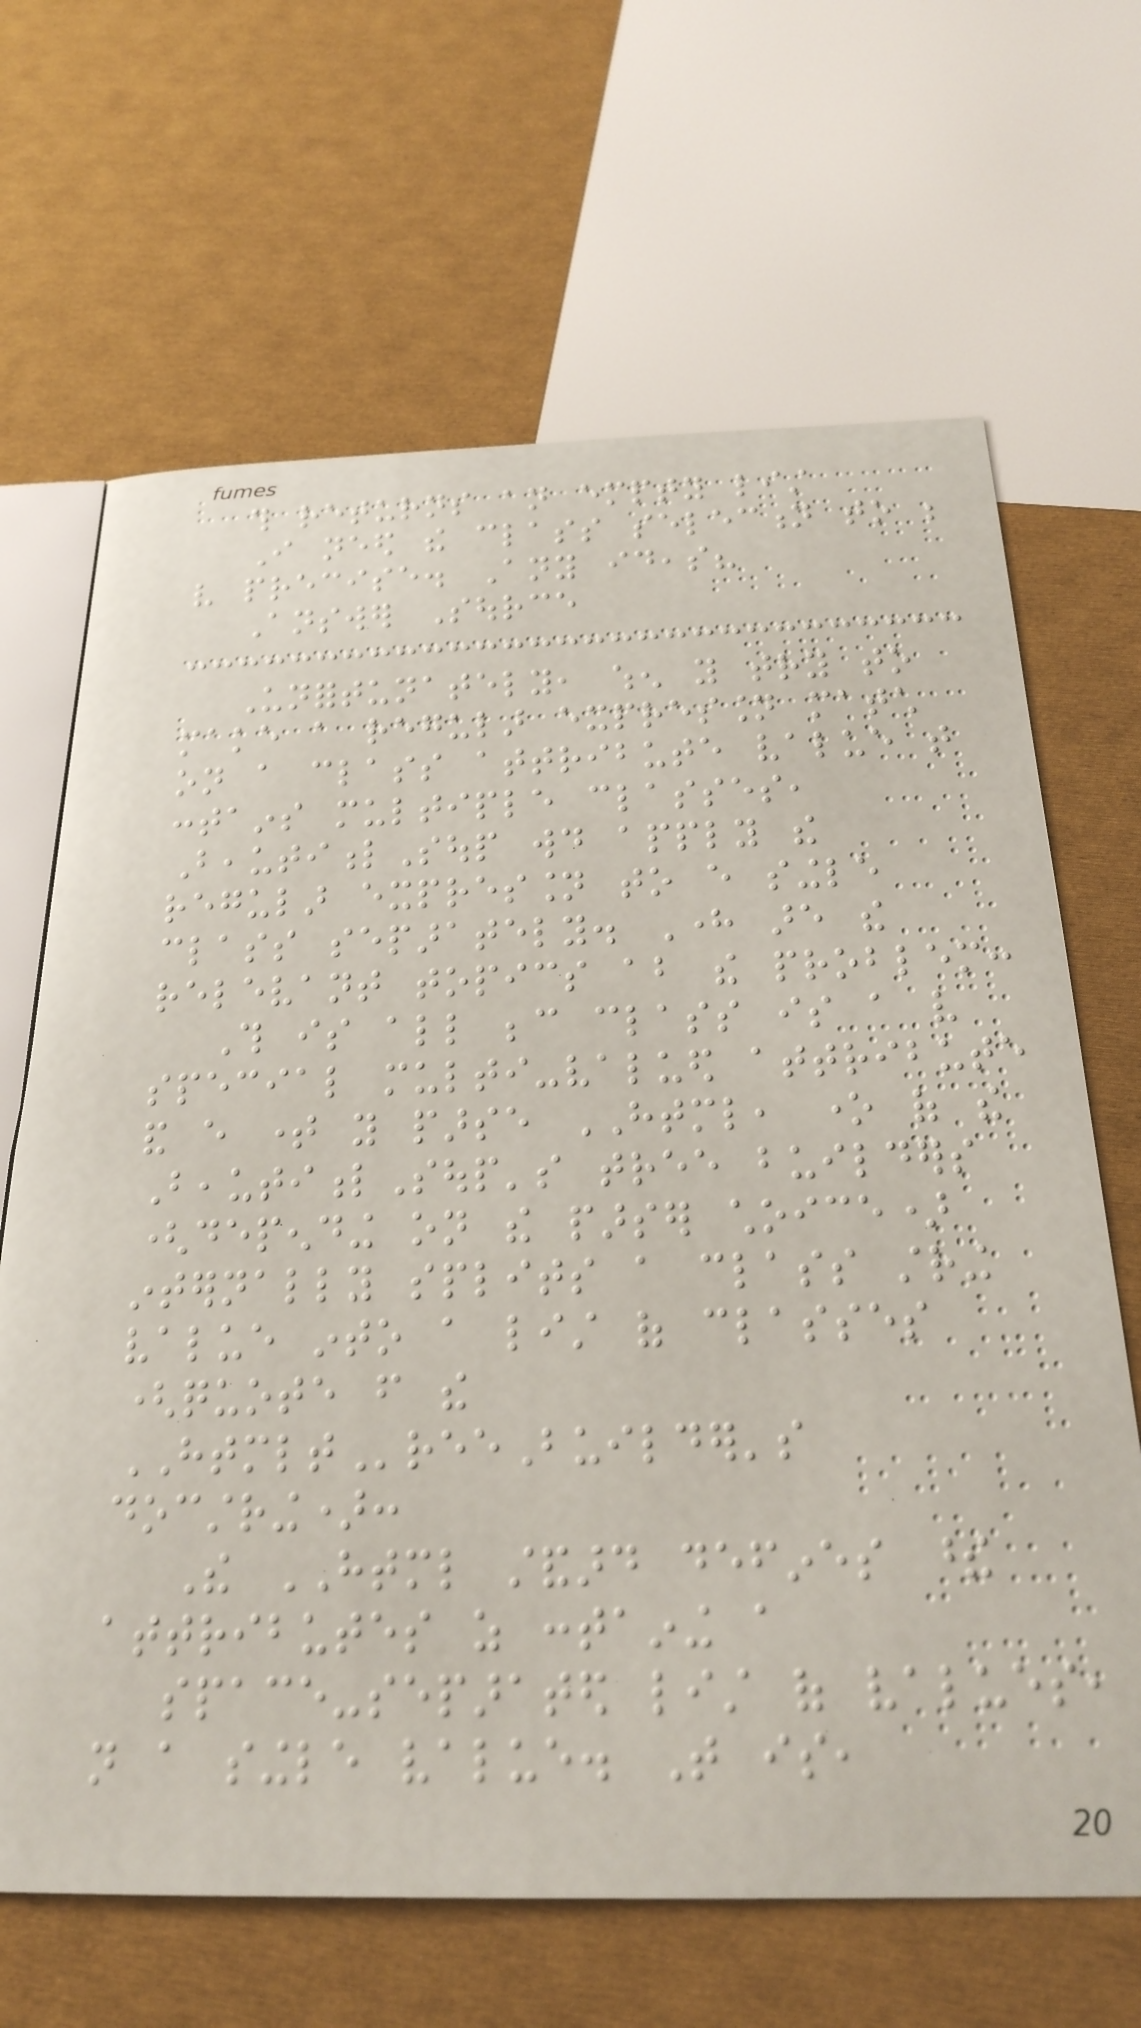this returns an empty list
I need the class selection to be
very precise. Any ideas?
Answer Source
Unfortunately, when you try to
make a regular expression match
on a class attribute value that
contains multiple classes,
BeautifulSoup would apply the
regular expression to every single
class separately. Here are the
relevant topics about the problem:
This is all because class is a very
special multi-valued attribute
and every time you parse HTML, one of the
BeautifulSoup's tree builders
(depending on the parser choice)
internally splits a class string
value into a list of classes
(quote from the
HTMLTreeBuilder's
docstring):
The HTML standard defines these
attributes as containing a
space-separated list of values,
not a single value. That is,
